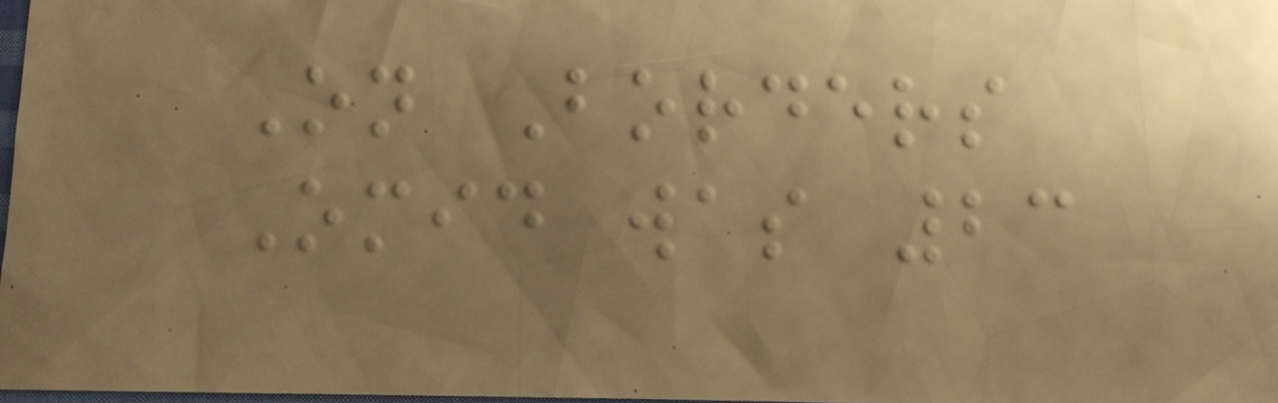On Borders
Omid was 23
